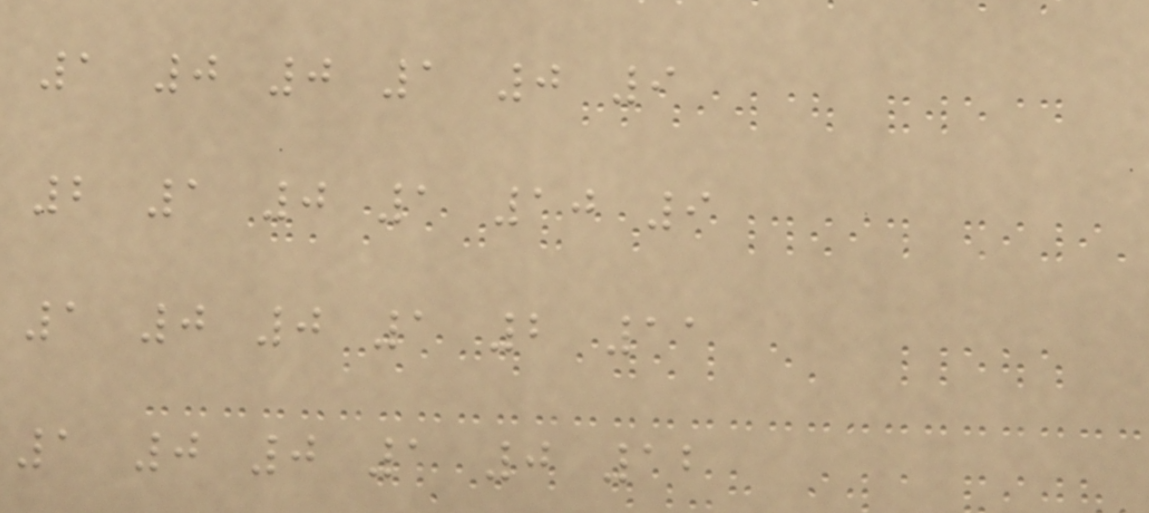1 0 0 1 0 9
2 1 0 1 10 9
1 0 0 1 2 11
1 0 0 1 0 12
